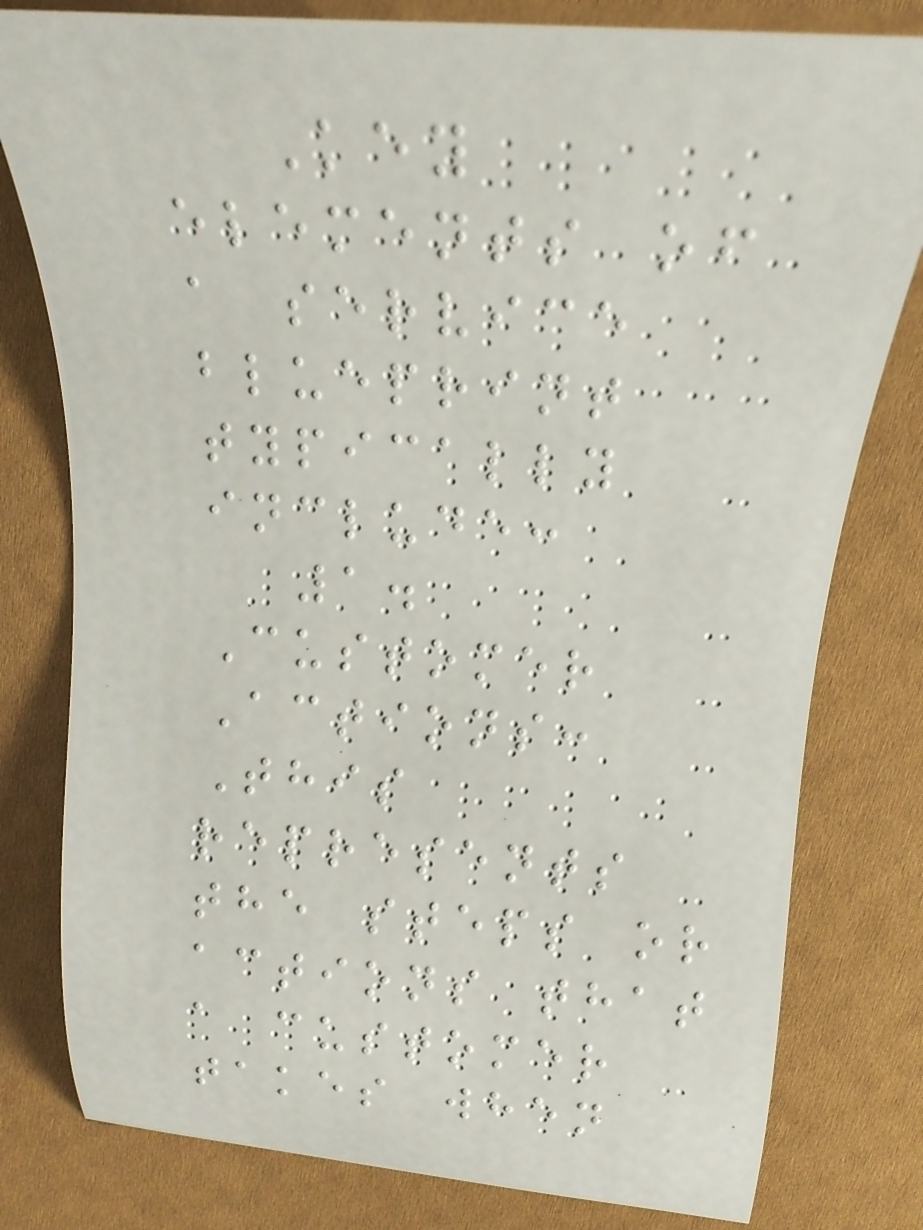Key
elements of
a service
blueprint
typically
include:
1.
Customer
Actions:
This
represents
the steps or
actions that
a customer
takes when
